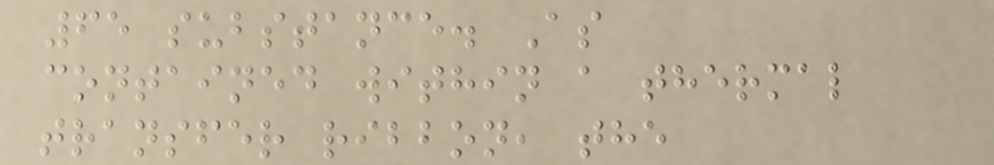65 substance. As
contained within a thermal
transfer ribbon, the
